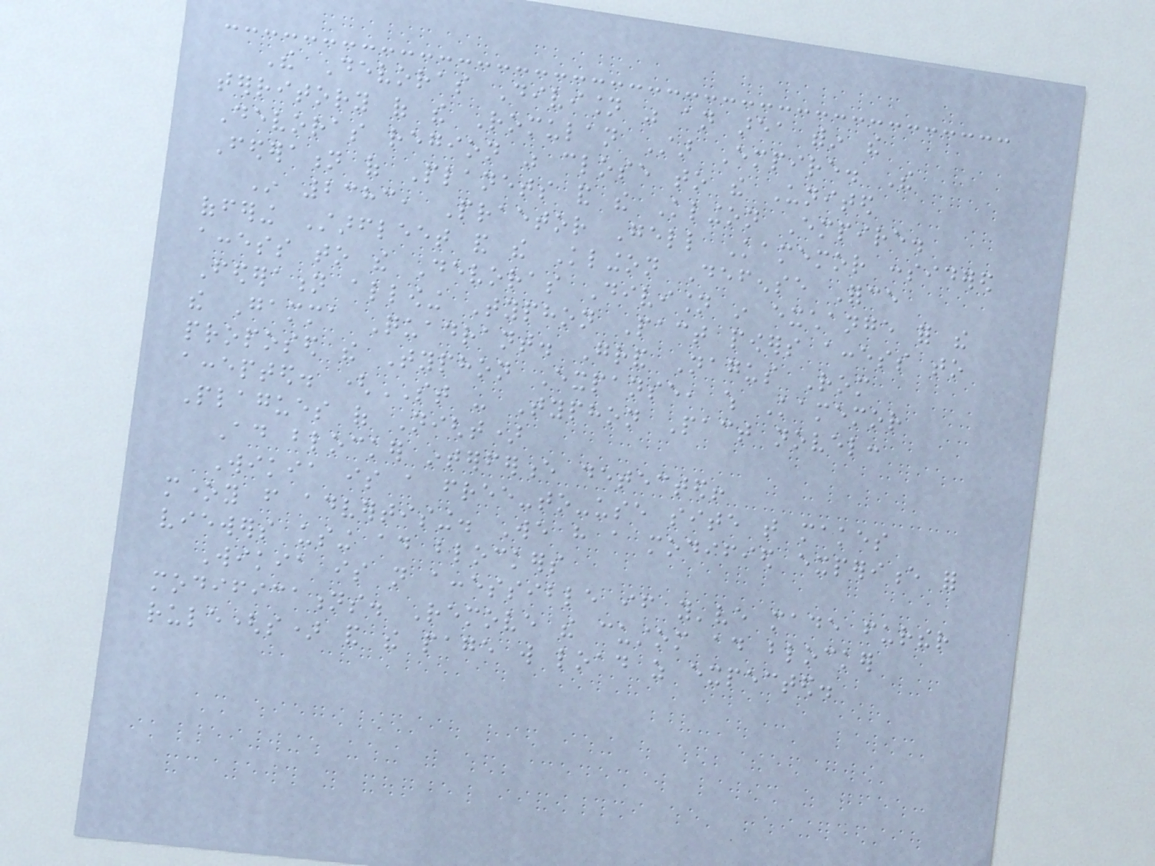The Devoras Division was an area within the
territory of the Romulan Star Empire. The
Devoras region was close to the United
Federation of Planets and the Klingon Empire.
In 2383, Praetor Gell Kamemor considered
offering Starfleet and the Klingon Defense Force
access to the Devoras Division in exchange for the
Federation allowing Typhon Pact powers access to
the Gamma Quadrant. Grand Nagus Rom
proposed the Typhon Expanse, which Kamemor
accepted. (ST - Typhon Pact novel:
Plagues of Night)
Ad blocker interference detected!
Wikia is a free-to-use site that makes
money from advertising. We have a modified experience for
viewers using ad blockers
Wikia is not accessible if you've made further
modifications. Remove the custom ad blocker
rule(s) and the page will load as expected.
